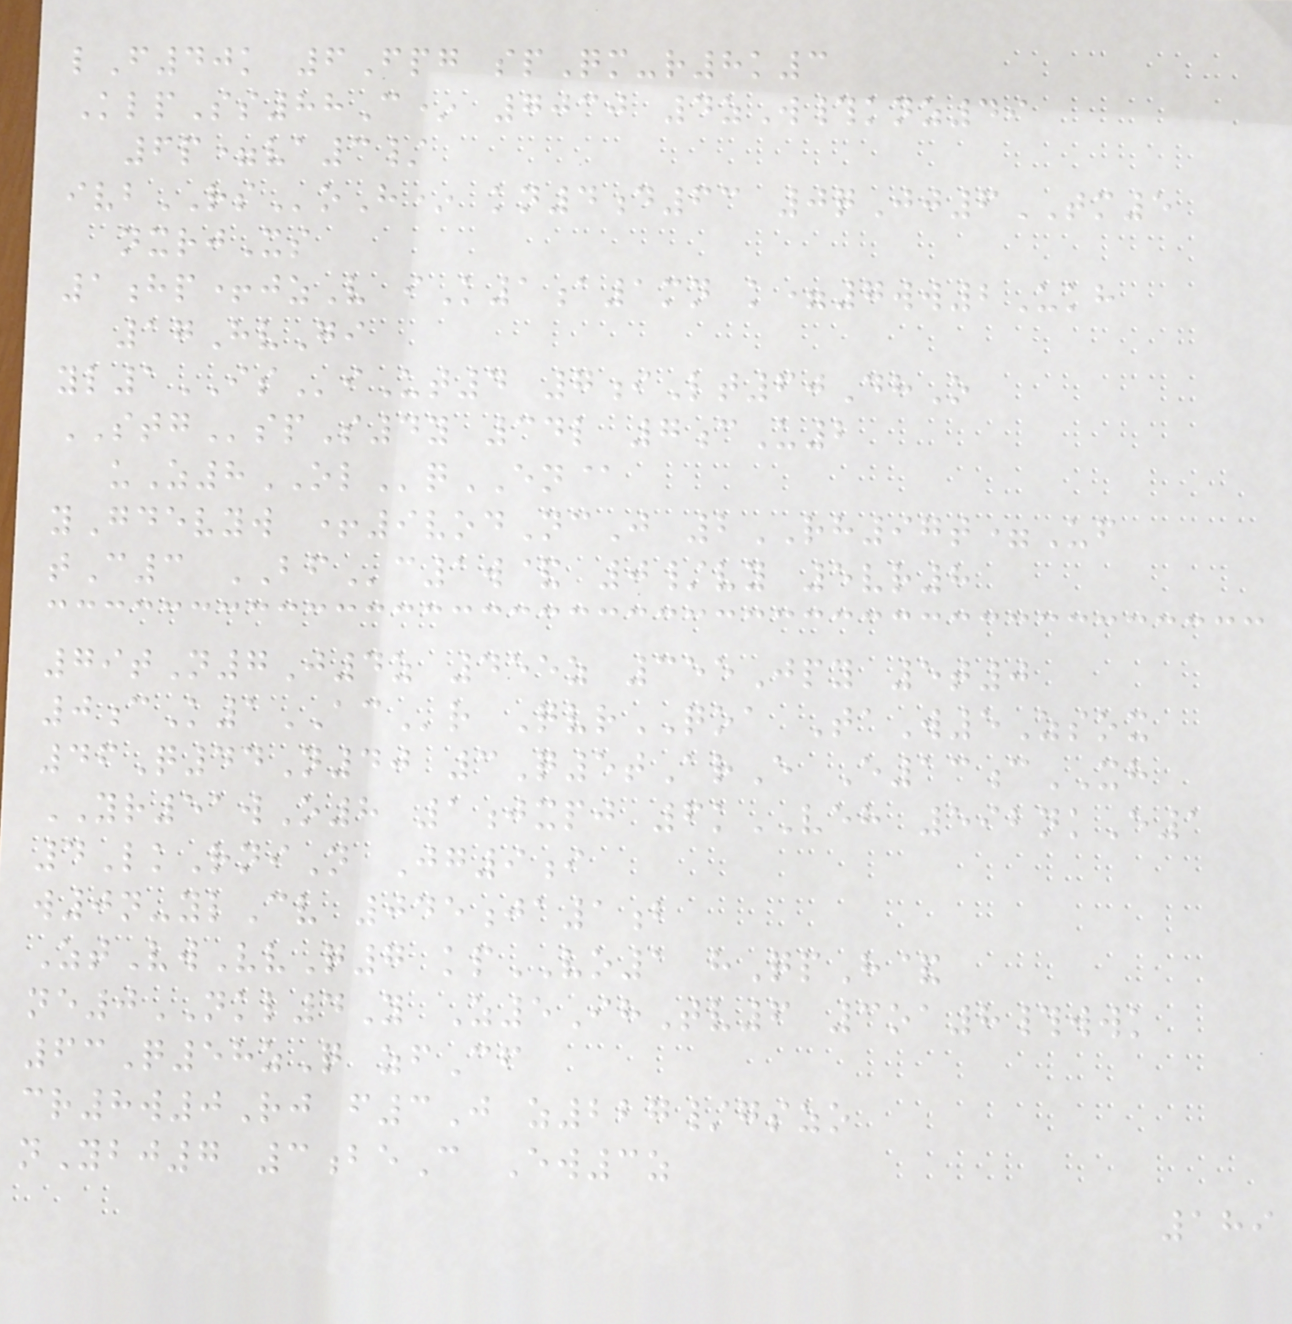lF40k 6Fpg spQm-r8k3
KlpSs88C* 7030 4zW#knz49
6p=va3/
ivbRSoH* kn4d63 0qJj6TM5
nxrjXs
1hp+jzV iK1a1mn k=7ww2Ukh
17HvGi
yl1ISiUt4 7iLt60DhO
STGspS4y 34l 7cU2
uZ8OLqEN@
yGdevyw +9vodNcJ 2RH97t=Uf
tC3 BFc1w& 0/vy 5vr8
79tN7J4z 455z 355Jpy 5t0
0cK1ACr QvrQOA TaW5Zsox
46Q44N40 3Q5tArE E13cXH
YR51wO8 1jxpj 6kVEH 592nkE1
4LkRniN Jg9i
w0n-ylCv 045ja1b
ZtVwVvQ7 kpVO1 hQpH&
ne0NKL4Y Z5IhTv6 3oa8#wwk
63Q58zQ zfCf
cr8w0Rj f3J z227/gszo
nYbj7 3beC Ew3z
189
